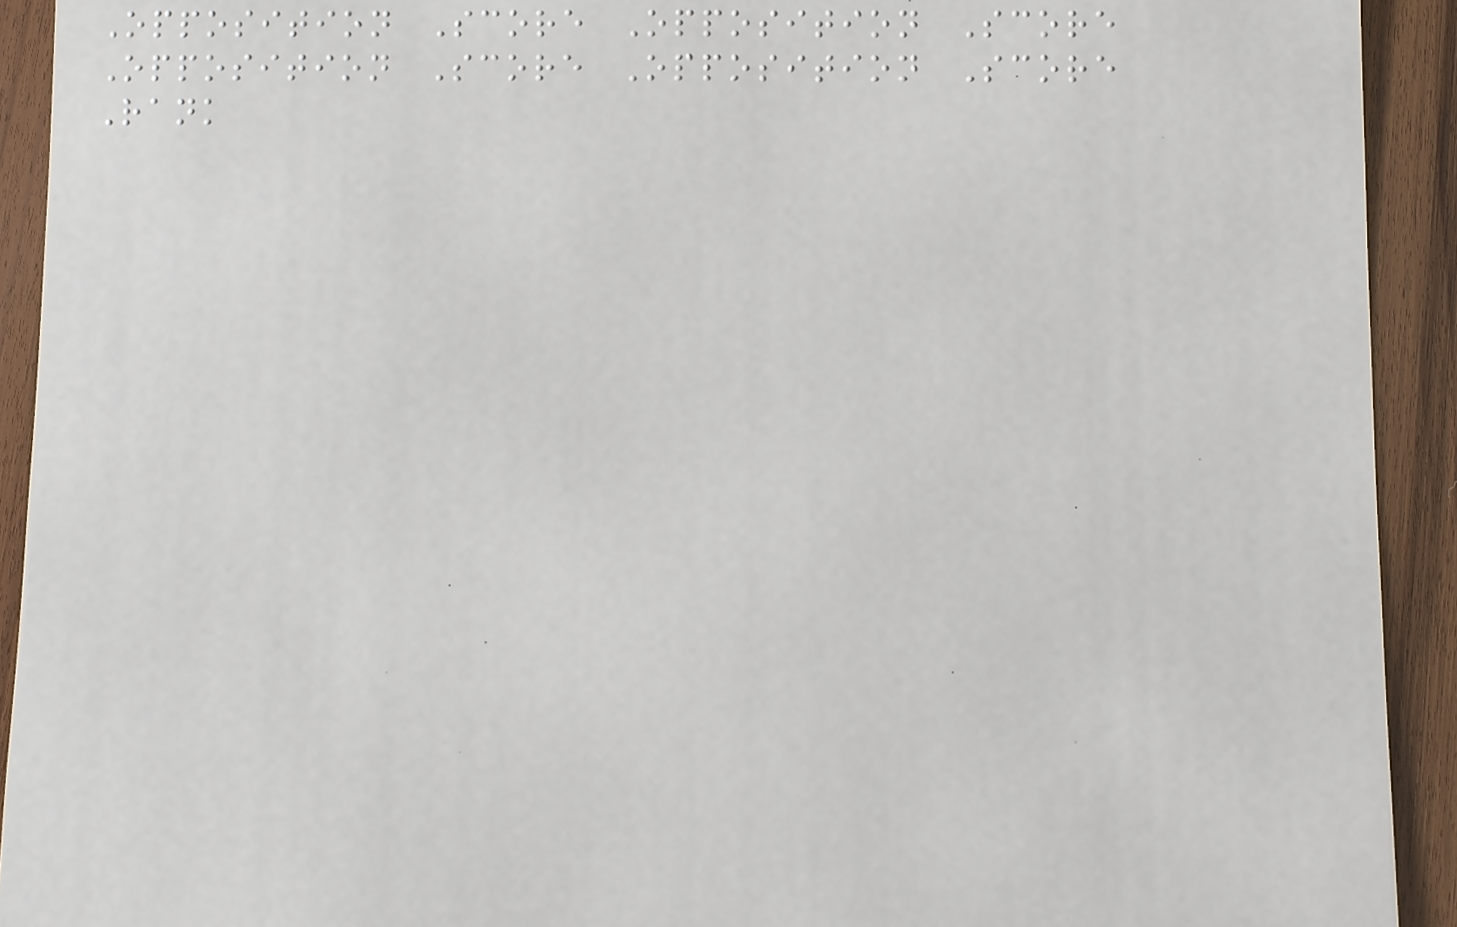Opposition Score Opposition Score
Opposition Score Opposition Score
Rank
